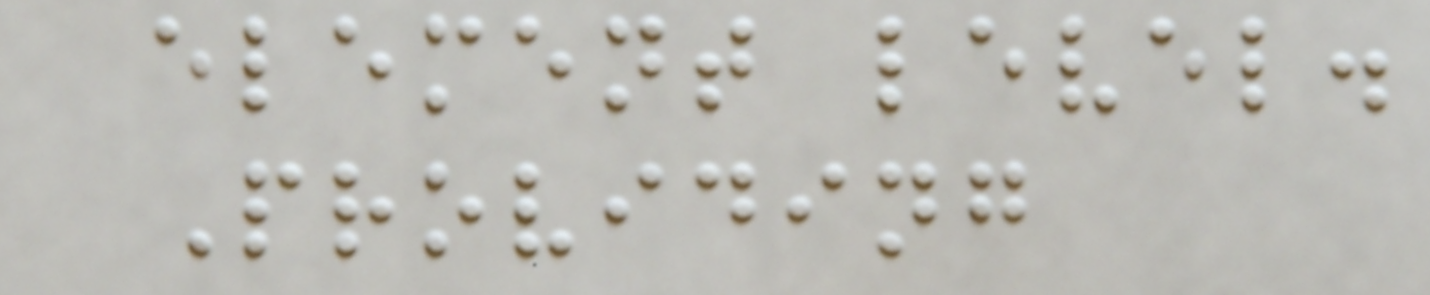element level.
Providing
